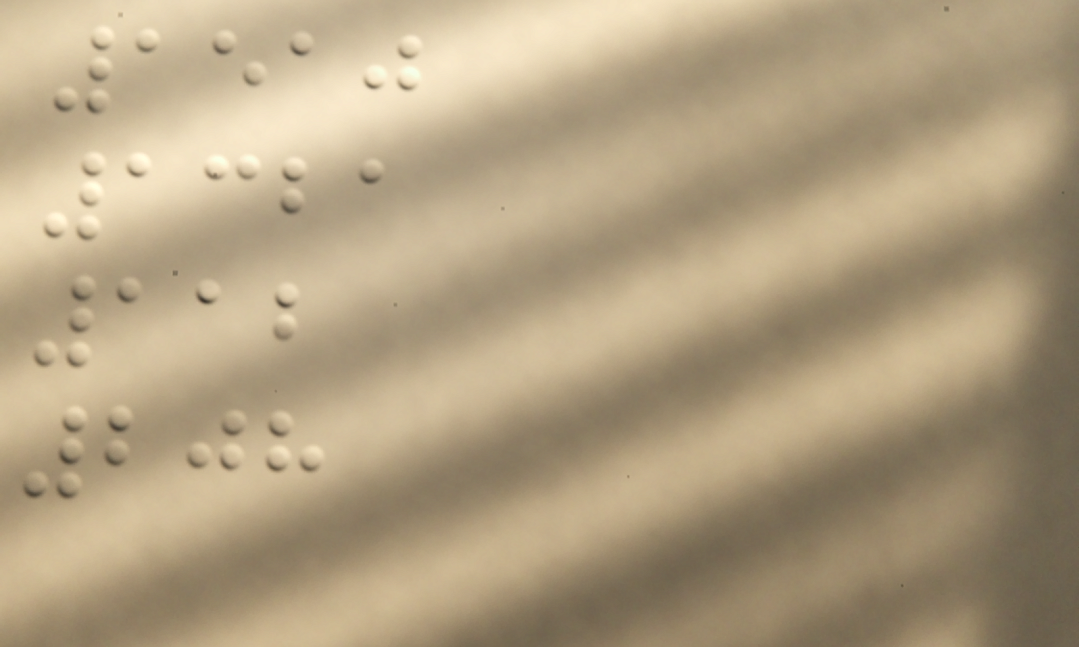1510
1321
112
208
